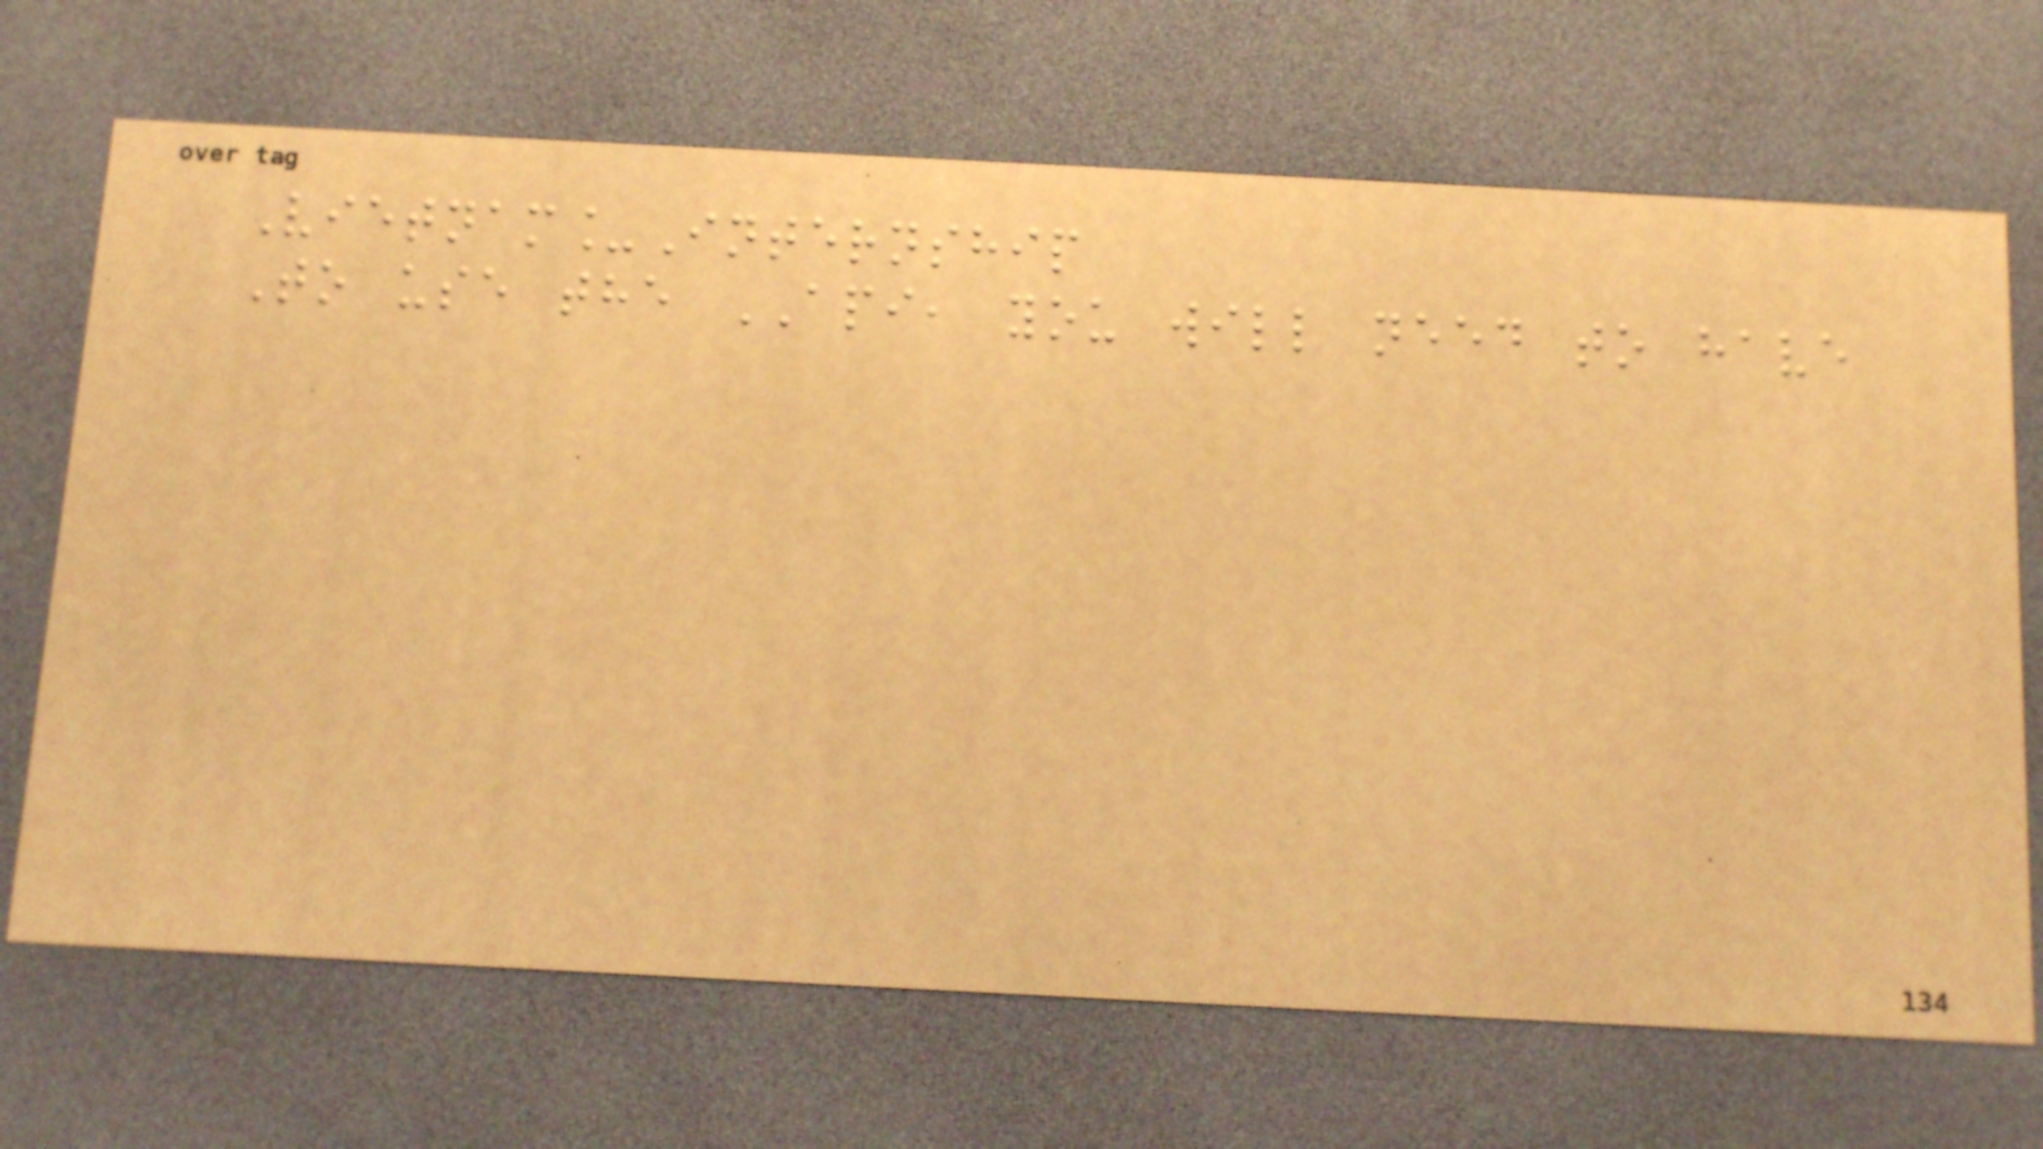Vietnam_Internship
To use the API, you will need to have
